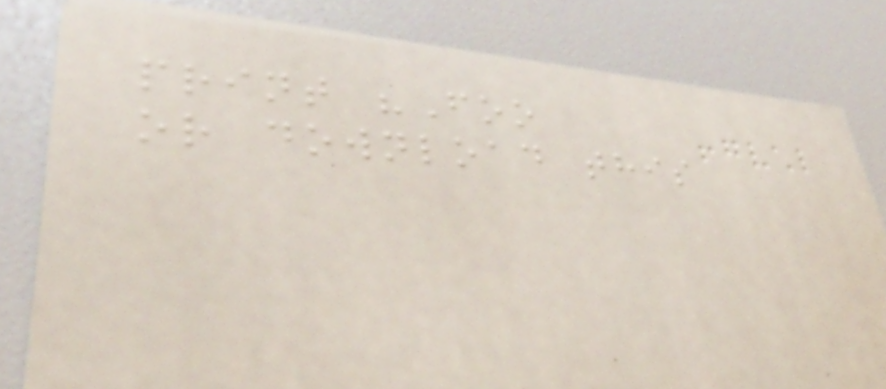print "Foo
or download this
